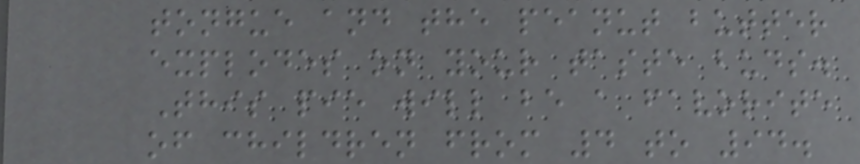tongue and the peanut butter
explodes on your taste buds.
This pie will be a favorite
of children from 4 to 94.
